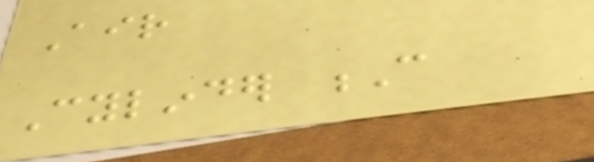Air
Cylinder C
